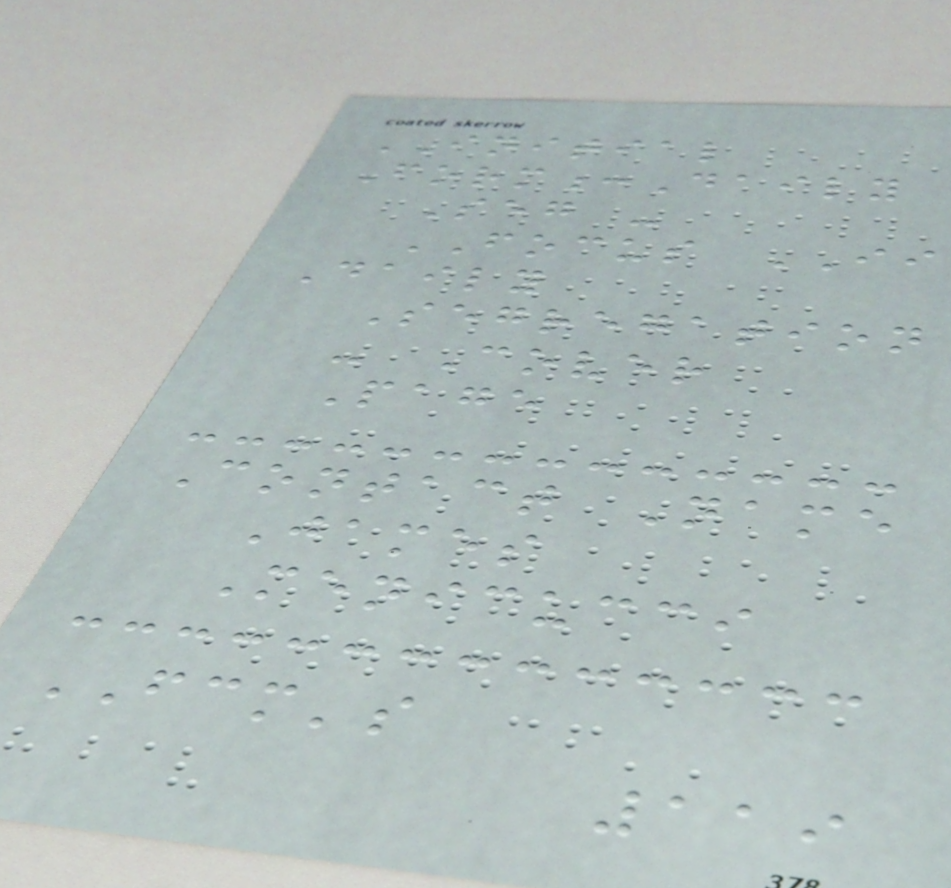INITIAL
Form:Daily
Seg -
FOCUS II
Daily
Segregation
- Cover
Page
Contact Name
James
Menicucci
FCM's
119
